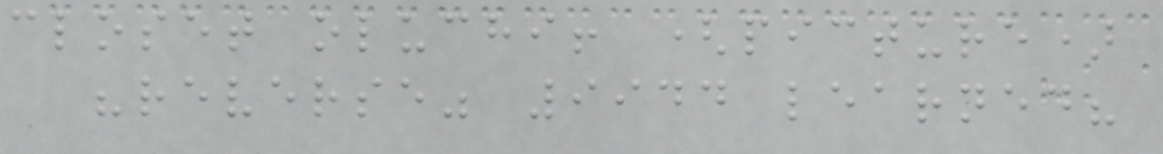closet oluchi! (picture)
"reverse" 9944 learned?
